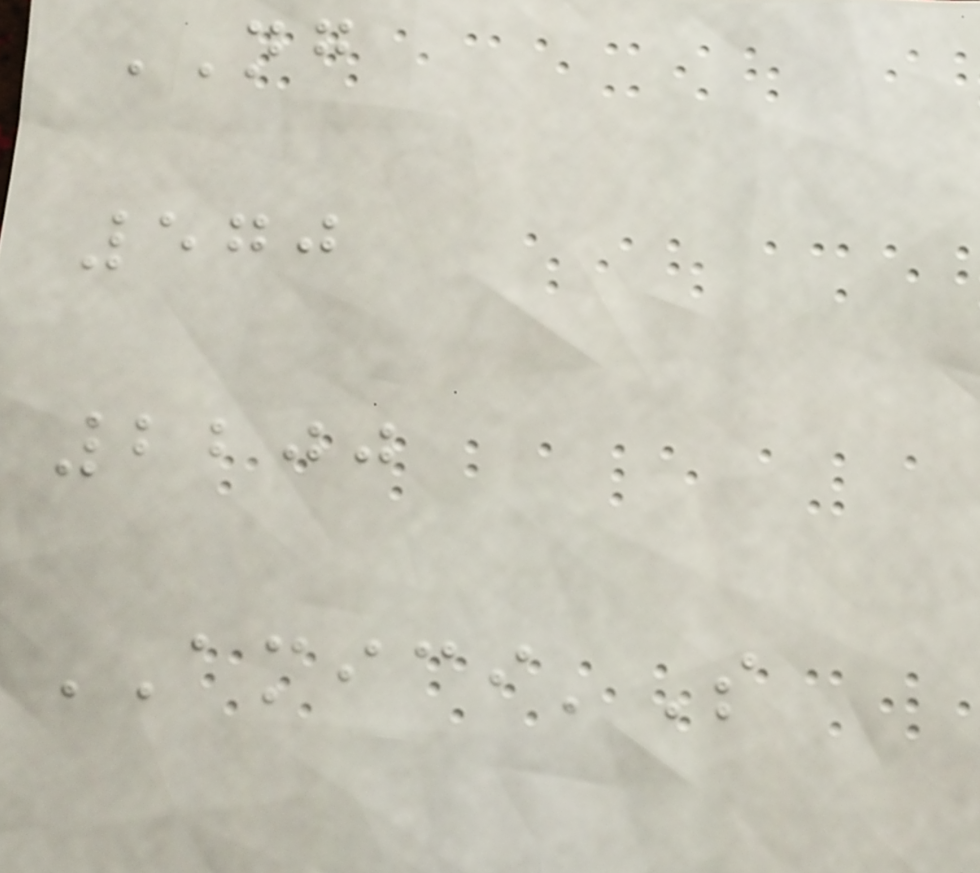NG
570
2200
AMICI'S
